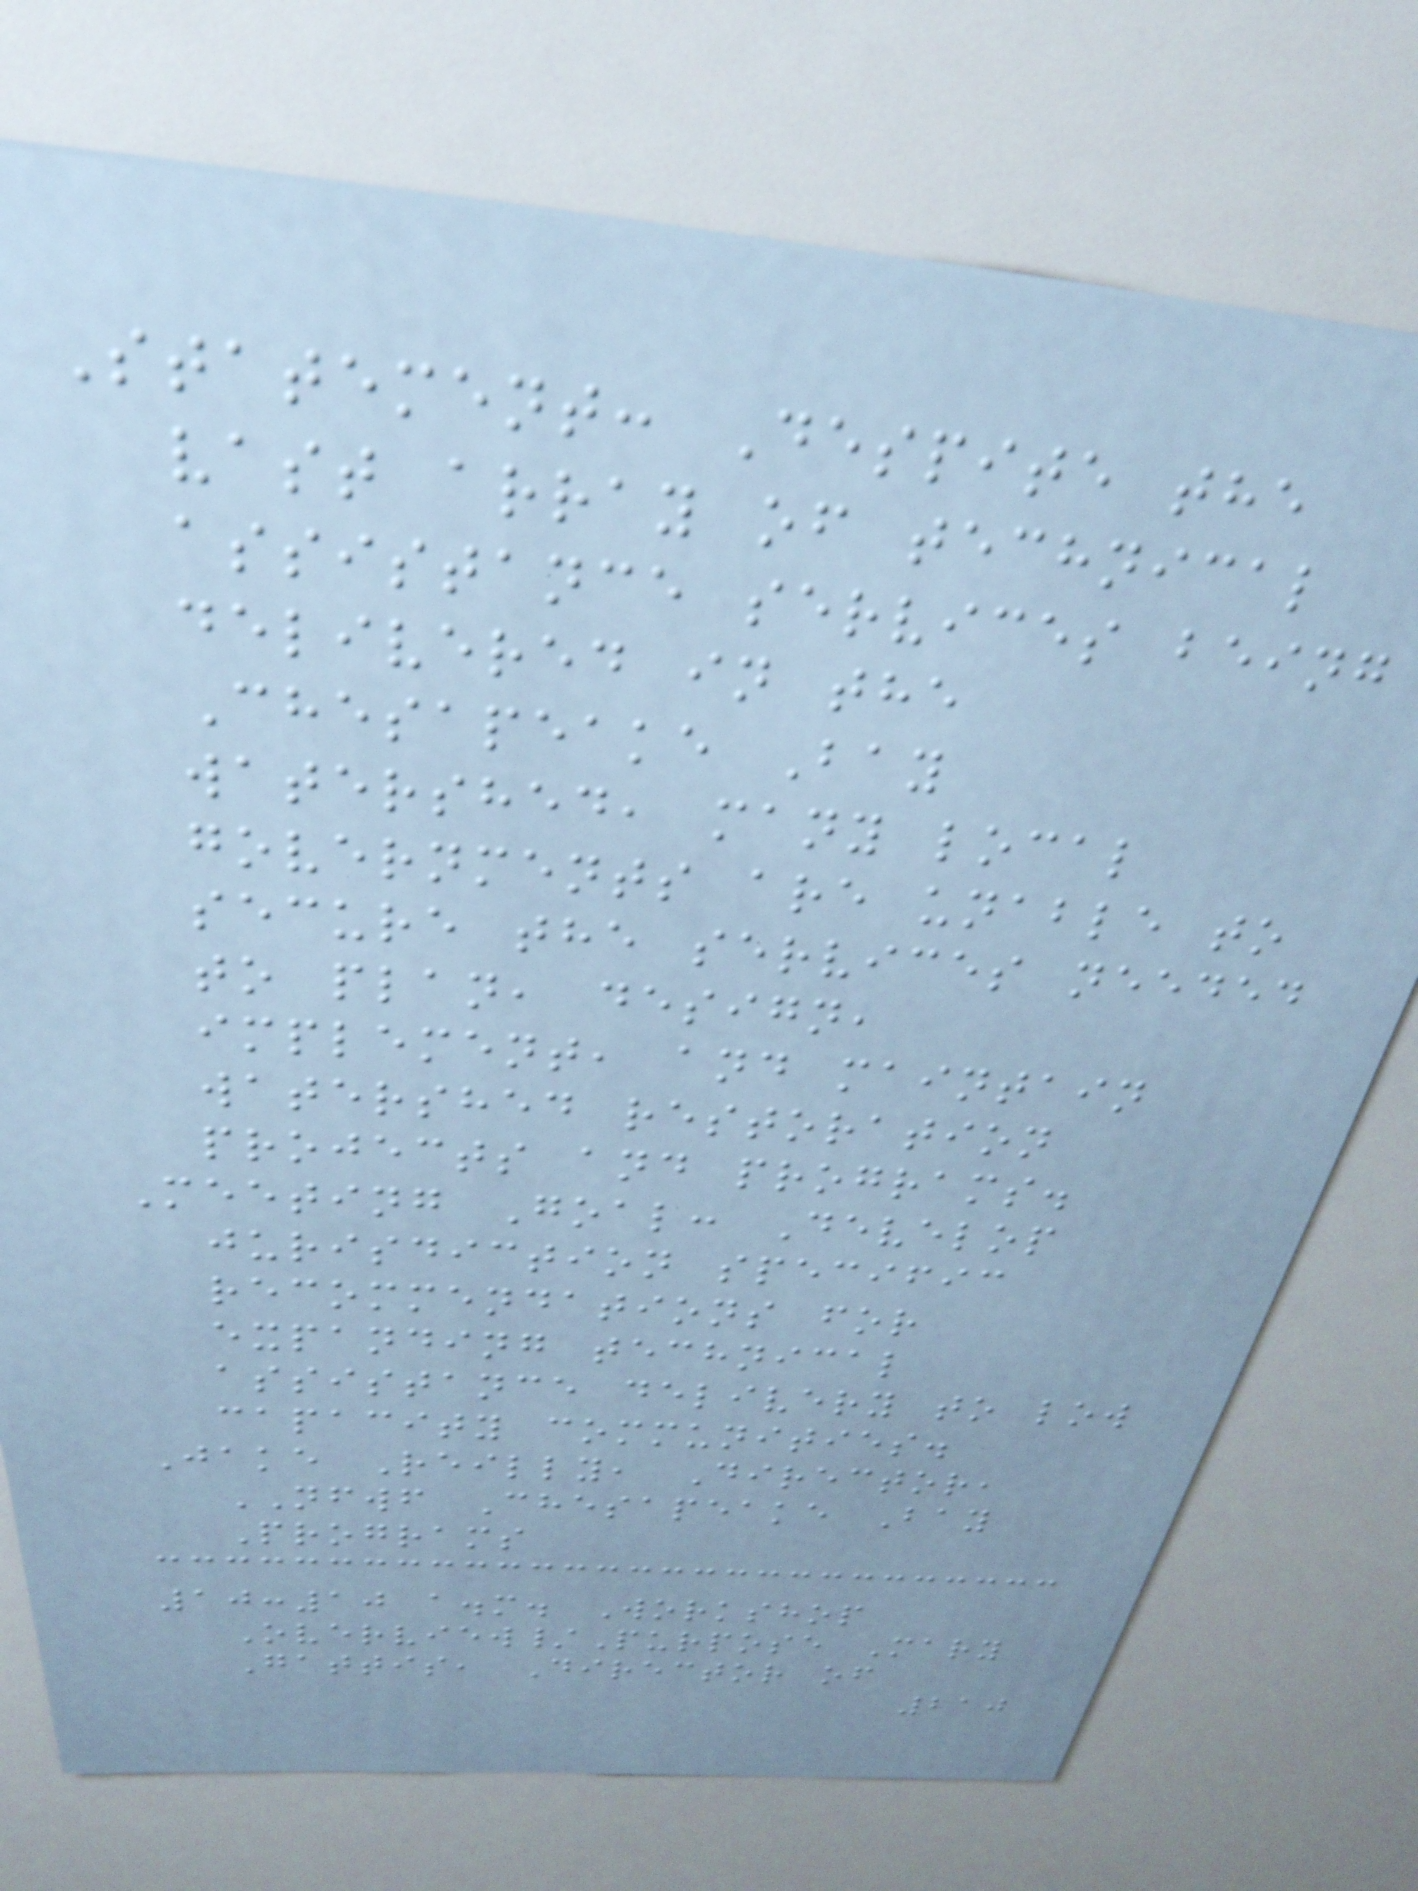Statement: Despite the
vast array of technical
assistance services being
delivered in the
Chesapeake Bay
watershed, many local
governments are unable to
secure the services needed
to plan, design,
implement, and maintain
watershed restoration
projects and programs.
Meeting Goal: Develop
jurisdiction specific
recommendations for
expanding technical
assistance delivery to low
capacity communities.
Jake Reilly, Director,
NFWF Chesapeake Bay
Programs
10:10 a.m. Workshop
Overview/Purpose Mary
Gattis, Director of
210
